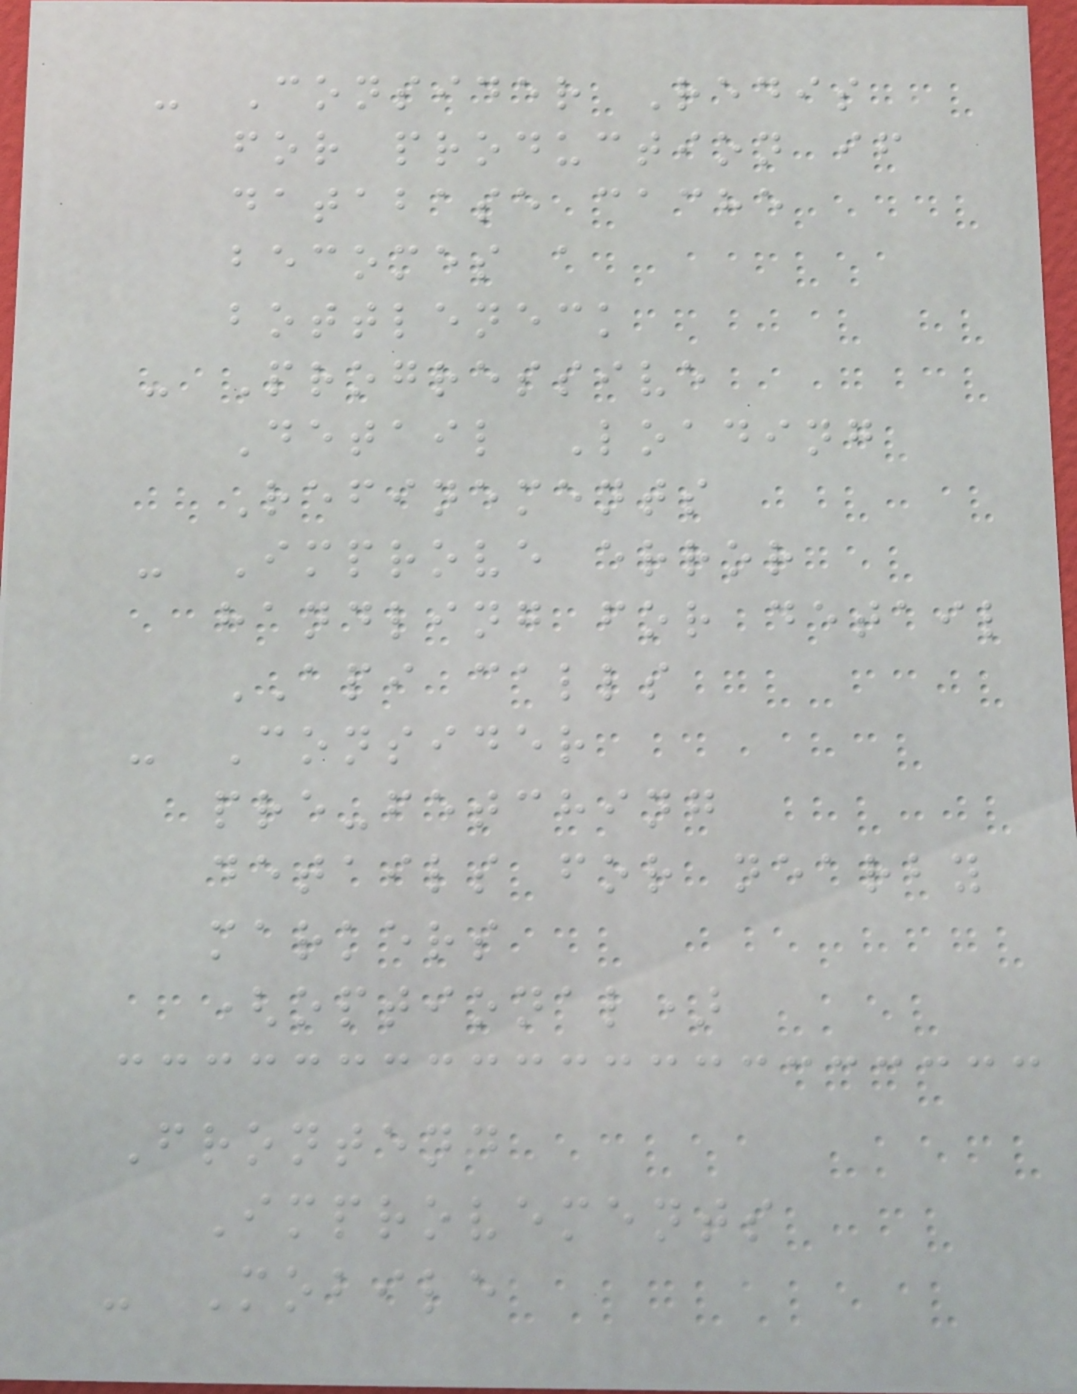- Consider Redis
for production if
database cache
becomes a
bottleneck
- Progressive
Detail Loading
Refinements
- Improve error
handling for detail
API calls
- Consider
pre-fetching
details for nearby
markers
(optional)
Frontend
Improvements
- Mobile
